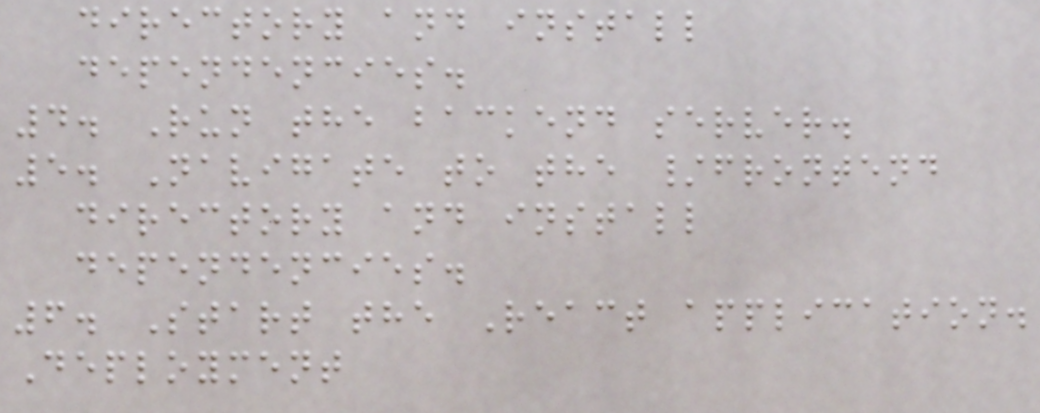directory and install
dependencies.
4. Run the backend server.
5. Navigate to the /frontend
directory and install
dependencies.
6. Start the React application.
Deployment
